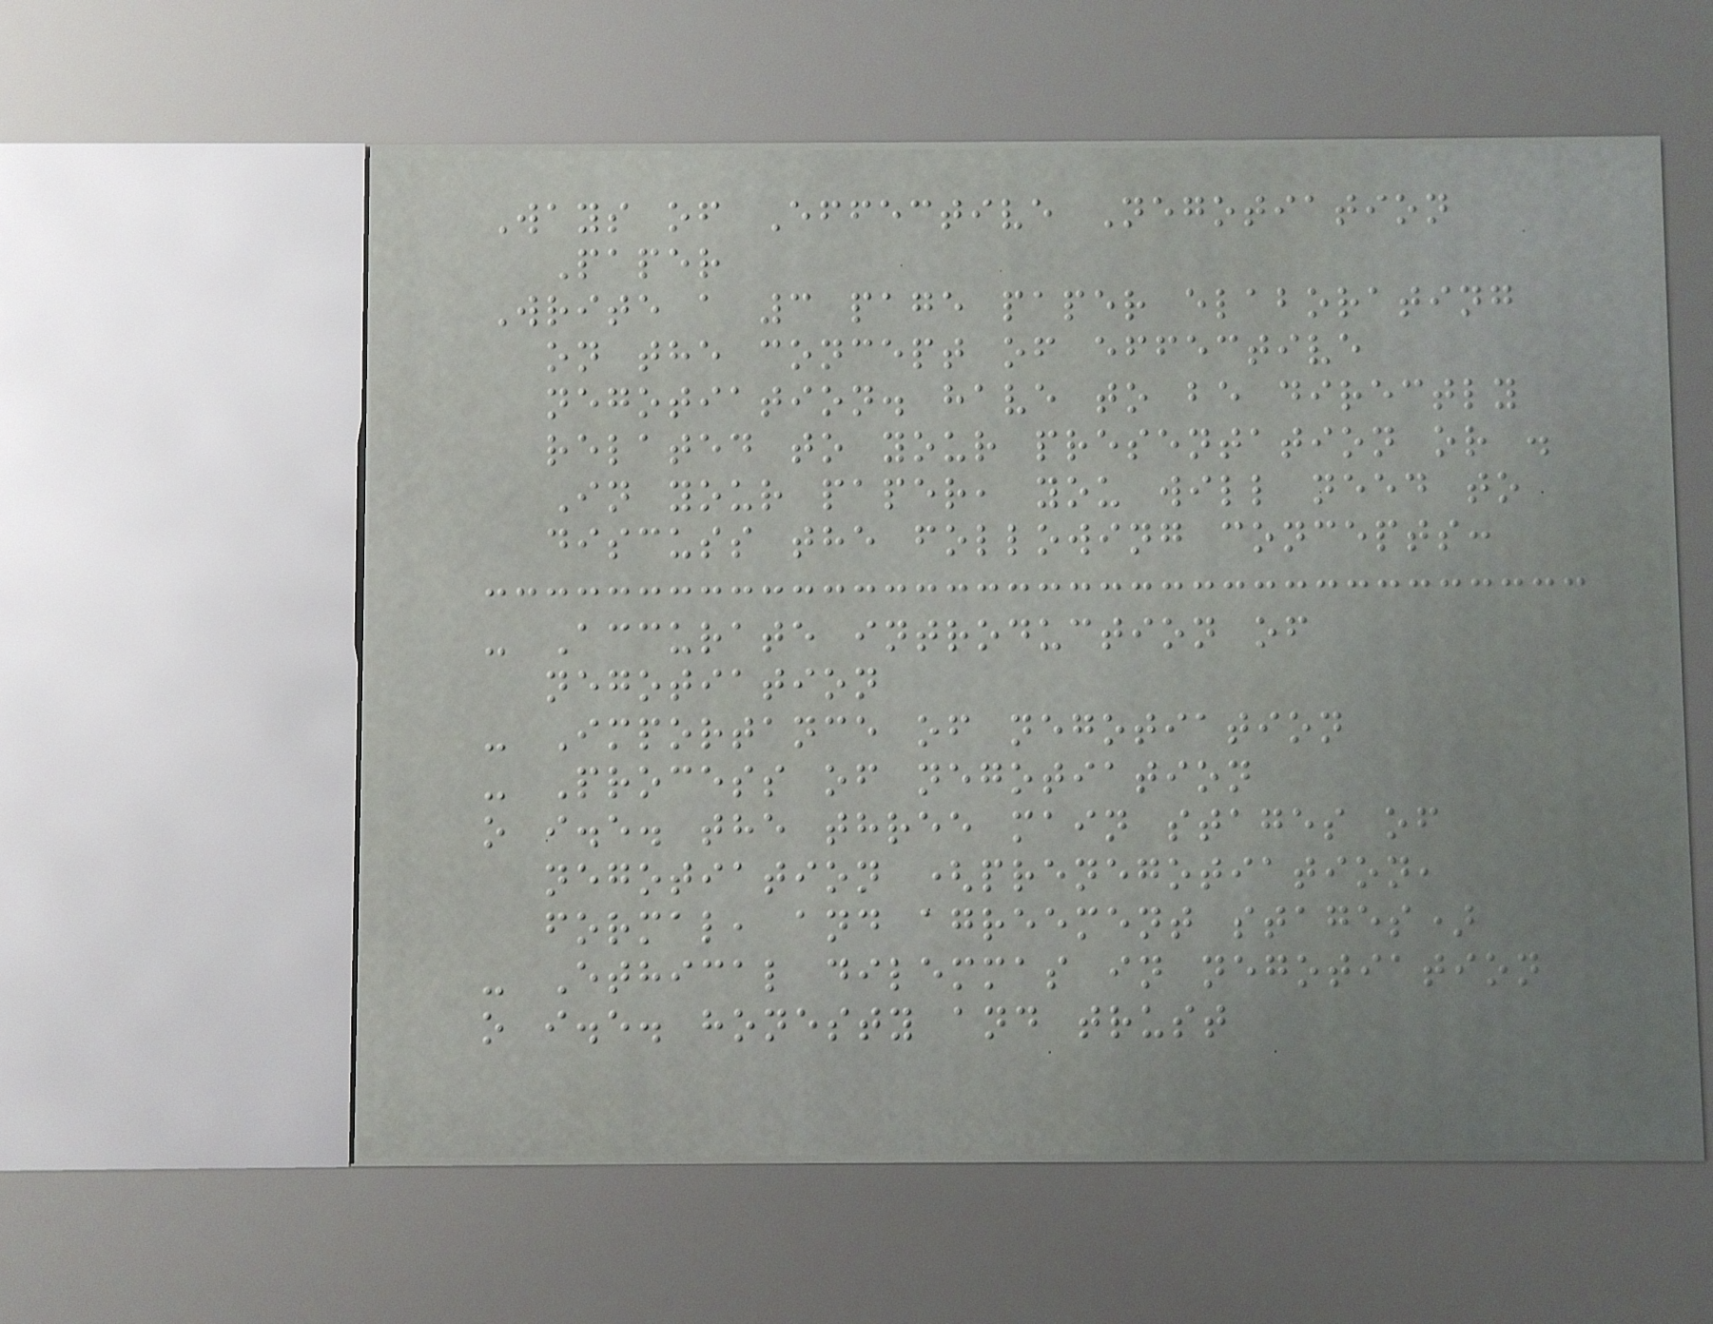Ways of Effective Negotiation
Paper
Write a 3 page paper elaborating
on the concept of effective
negotiation. have to be directly
related to your presentation or .
In your paper, you will need to
discuss the following concepts:
- Accurate introduction of
negotiation
- Importance of negotiation
- Process of negotiation
o i.e. the three main stages of
negotiation (prenegotiation,
formal, and agreement stages)
- Ethical dilemmas in negotiation
o i.e. honesty and trust
